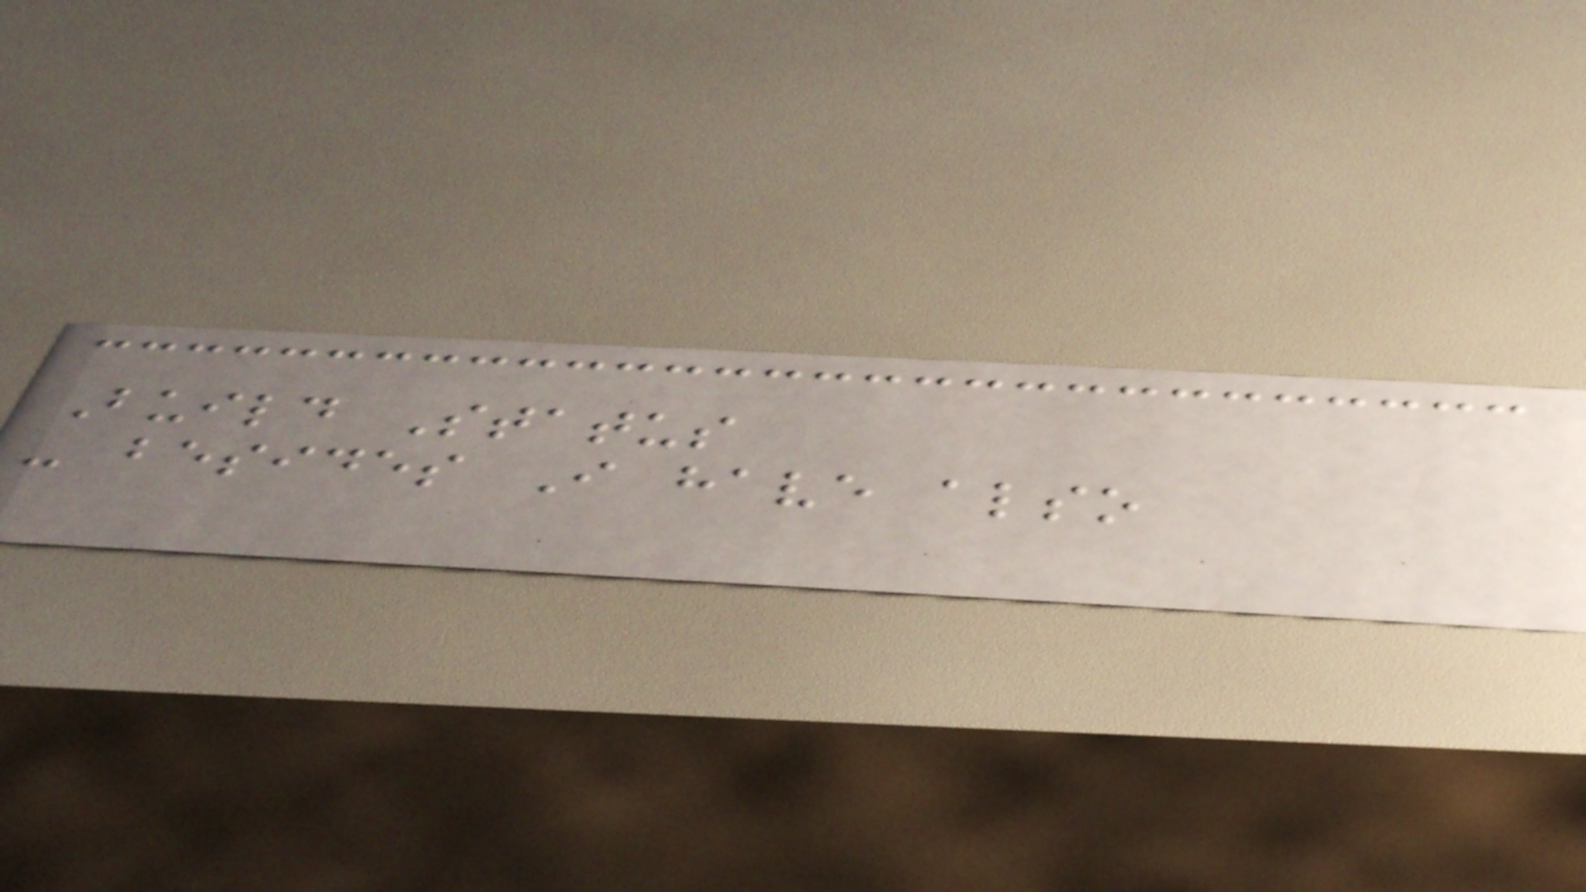Build Status
- besides I have also
